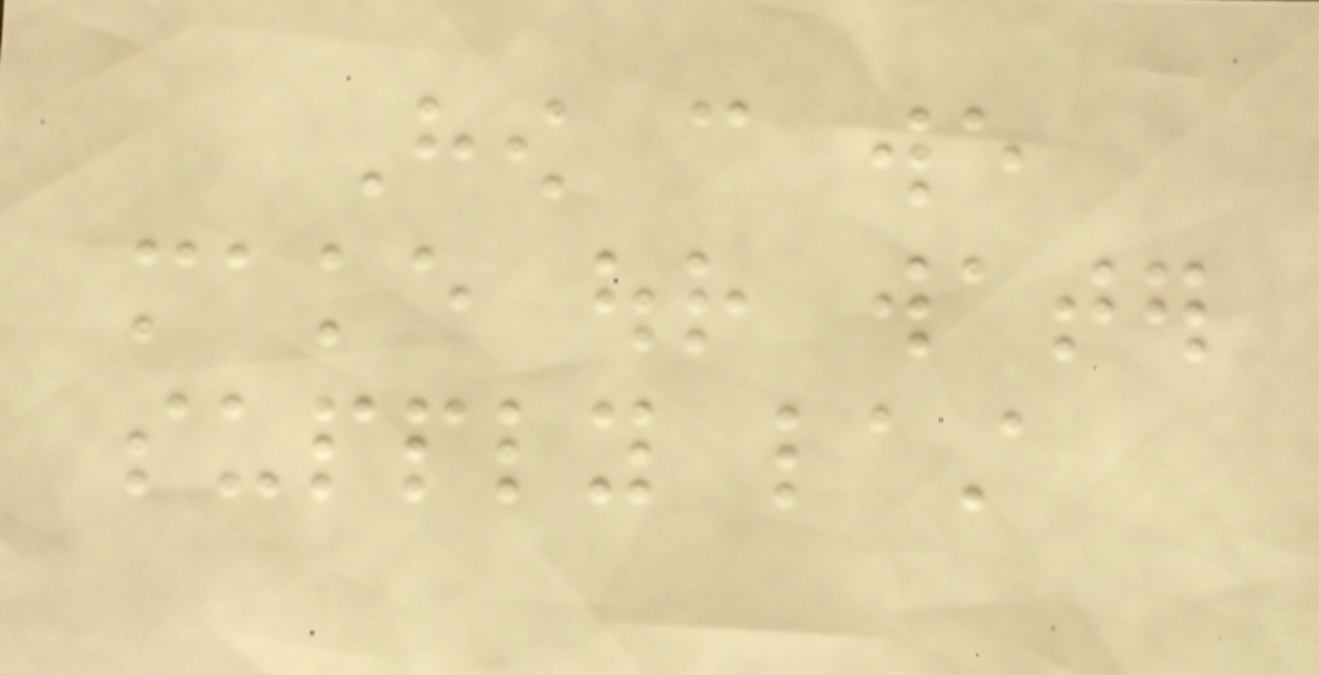How can we
make our water
supply last
